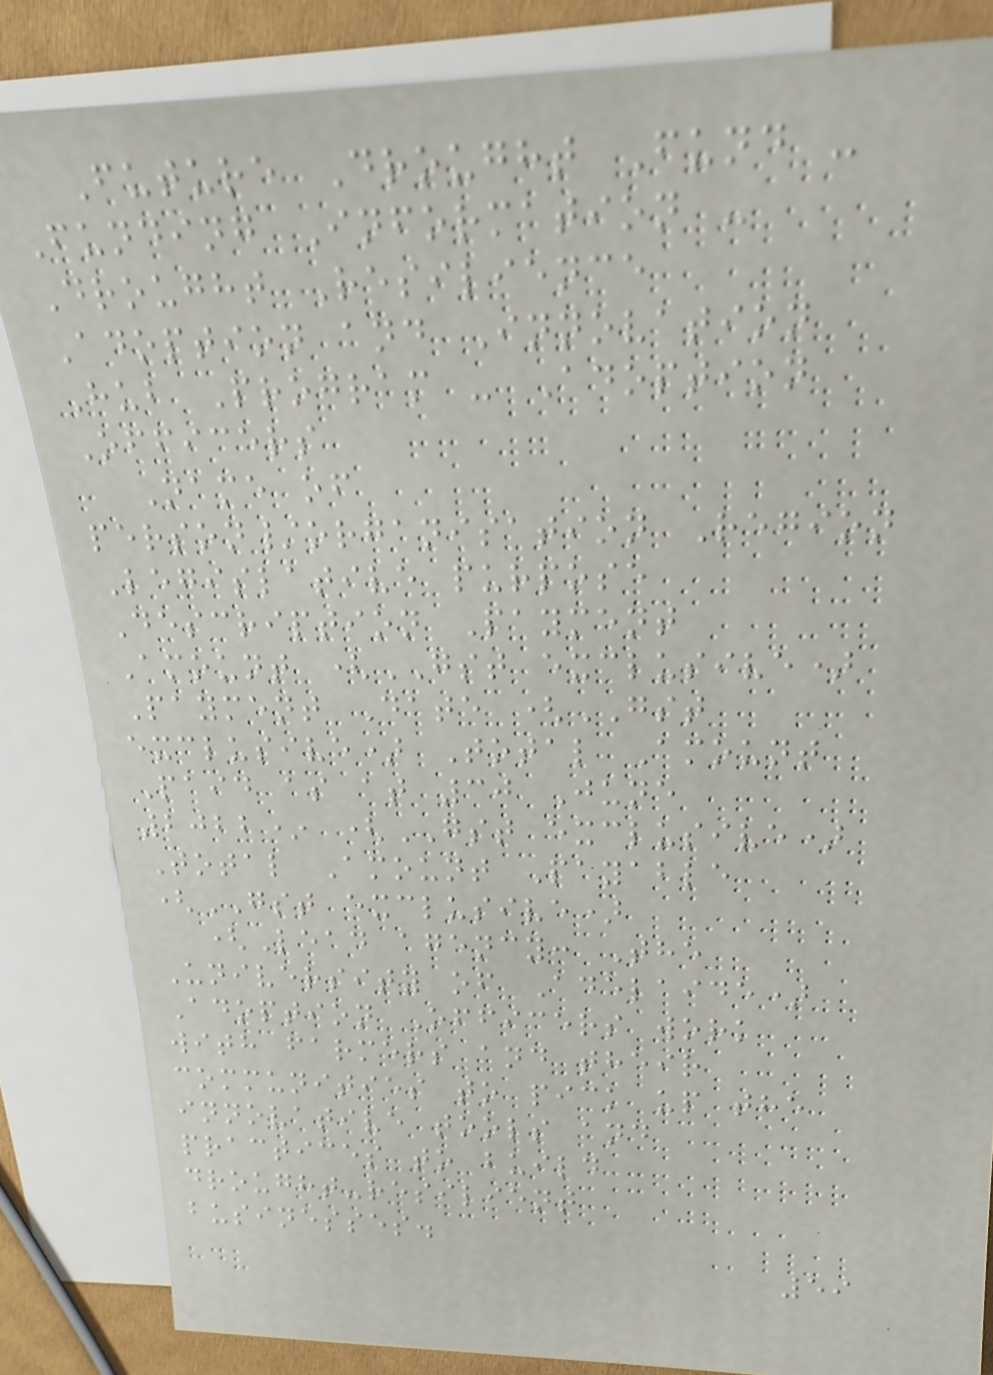Future Drought Fund -
Funding Information -
Drought Resilience
Adoption and Innovation
Hub Program - Adoption
Officers
Name of
person/organisation Region
Legislative purpose
Description Payment
Amount (GST exclusive)
Payment Date (GST
exclusive) Total Amount
Paid as at 30 June
2022* (GST exclusive)
Total Amount Payable
(GST exclusive)
(Lead agency: The
University of Adelaide)
Adoption Officers work
with farmers and their
communities to pick up the
innovative tools and
practices to build
drought-resilient
businesses.
59
